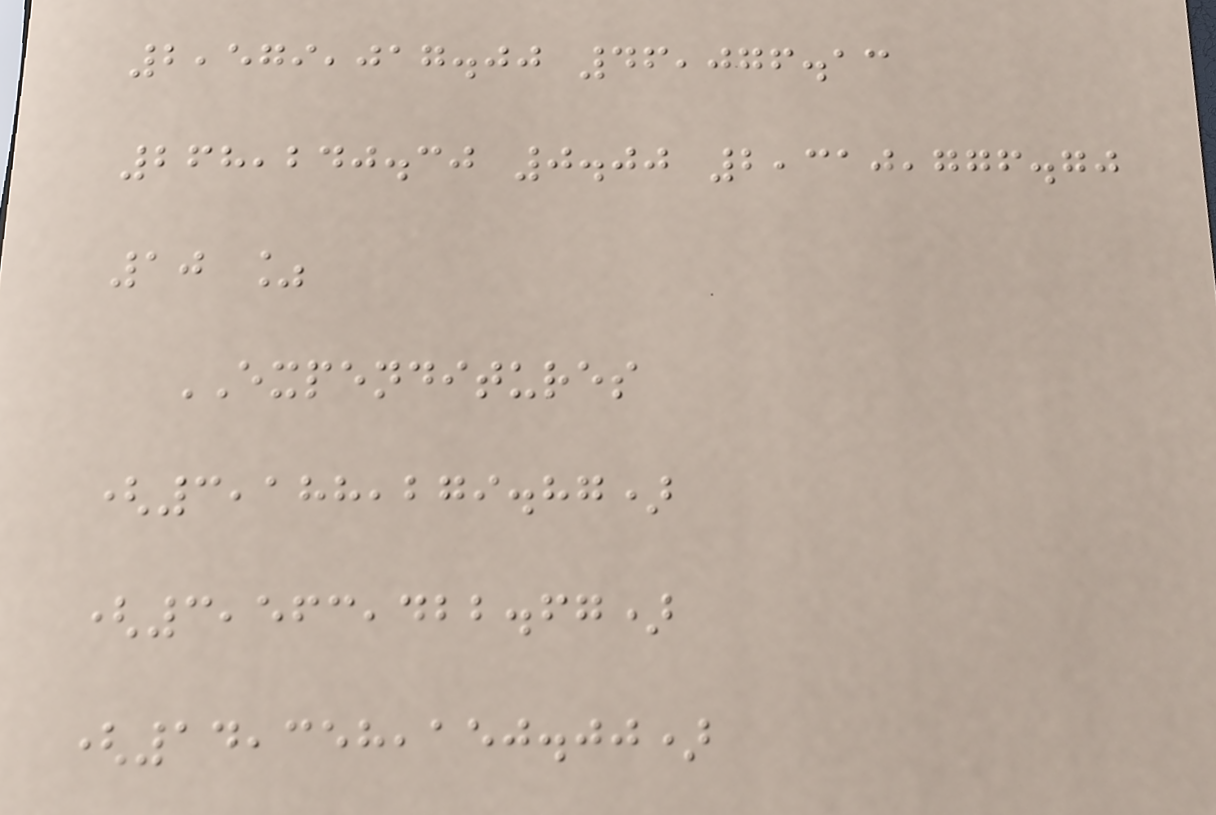2,579,017.00 46,076.13
268,240.30 0.00 2,310,776.70
10 %
EXPENDITURES
(3,188,279.87)
(3,563,422.67)
(14,358,150.00)
